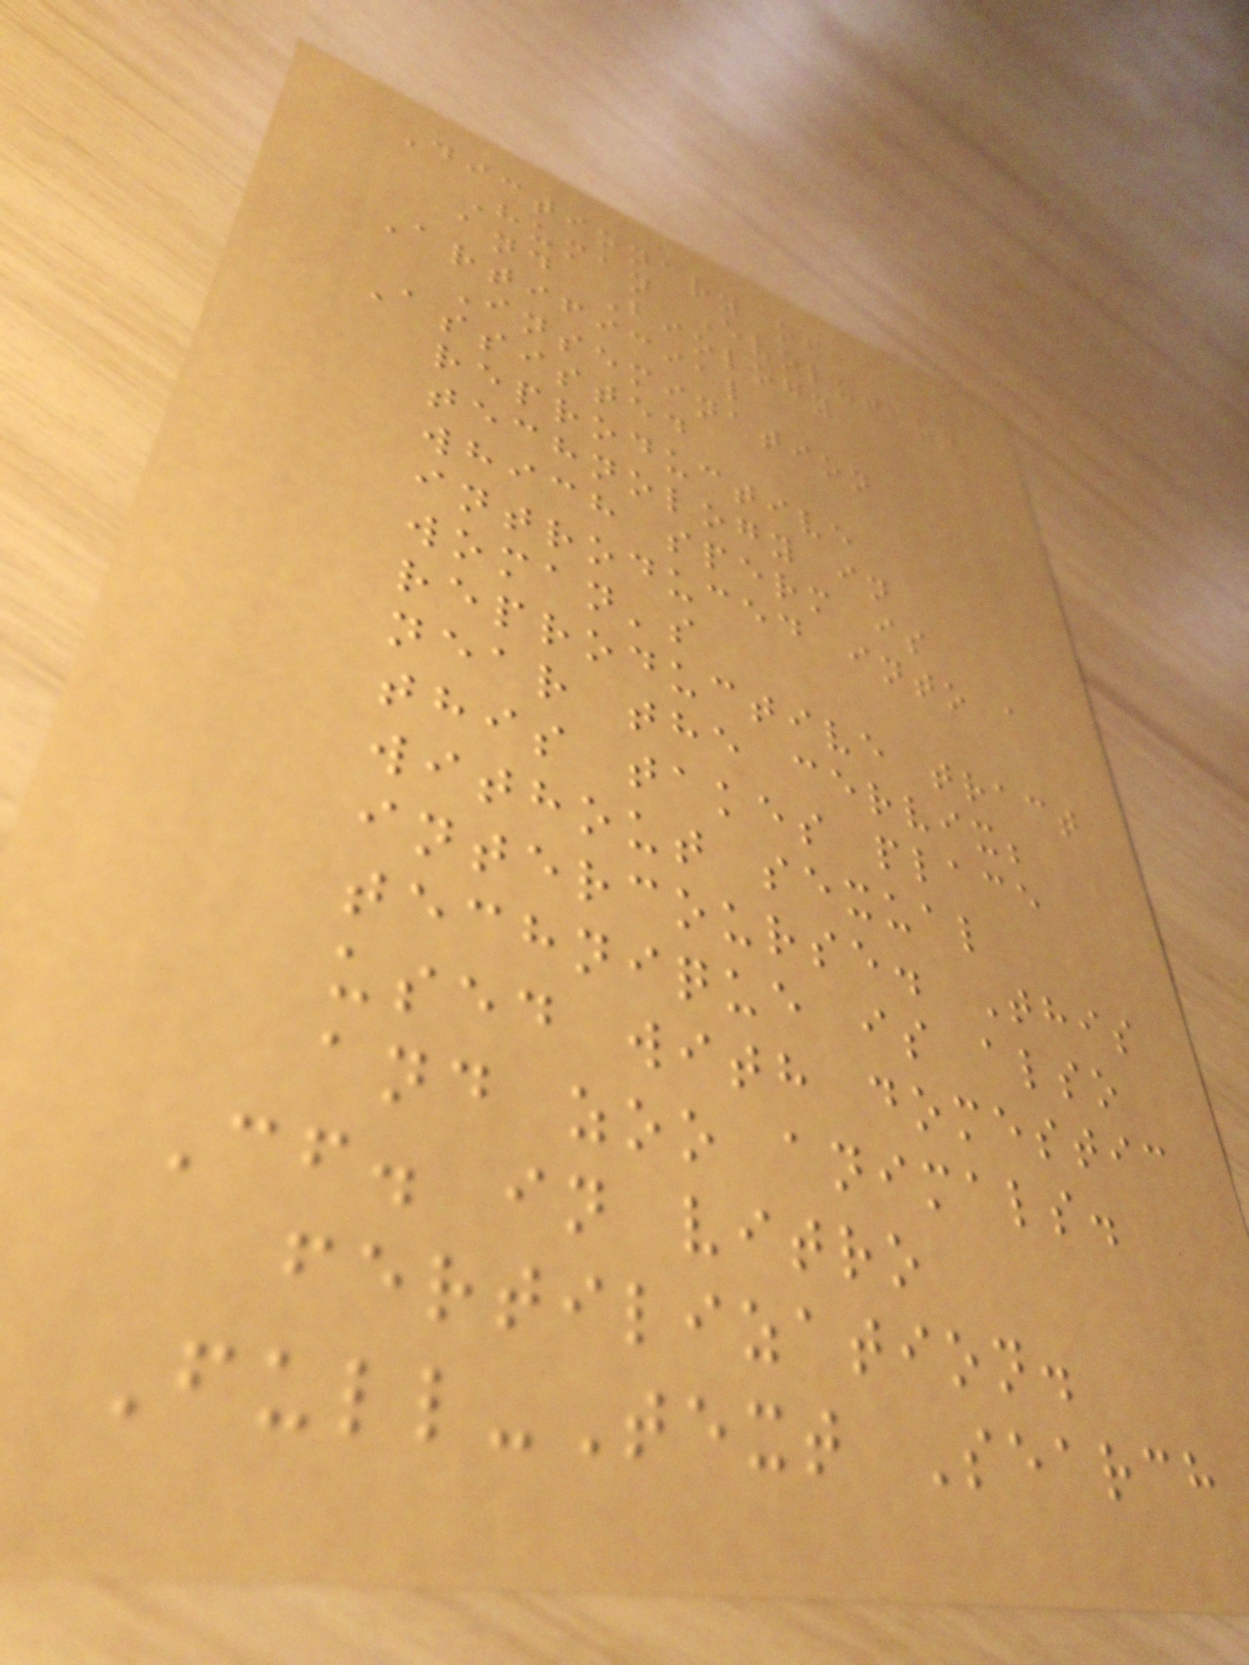Dictionary of
Human Evolution
and Biology
Artificial
Insemination
Assisted
reproductive
technology in
which sperm is
introduced into a
woman's
reproductive tract
near the cervix;
this takes place
without sexual
intercourse. This
technique is also
used with domestic
and zoo animals.
Cf. in vitro
fertilization.
Full-Text Search
